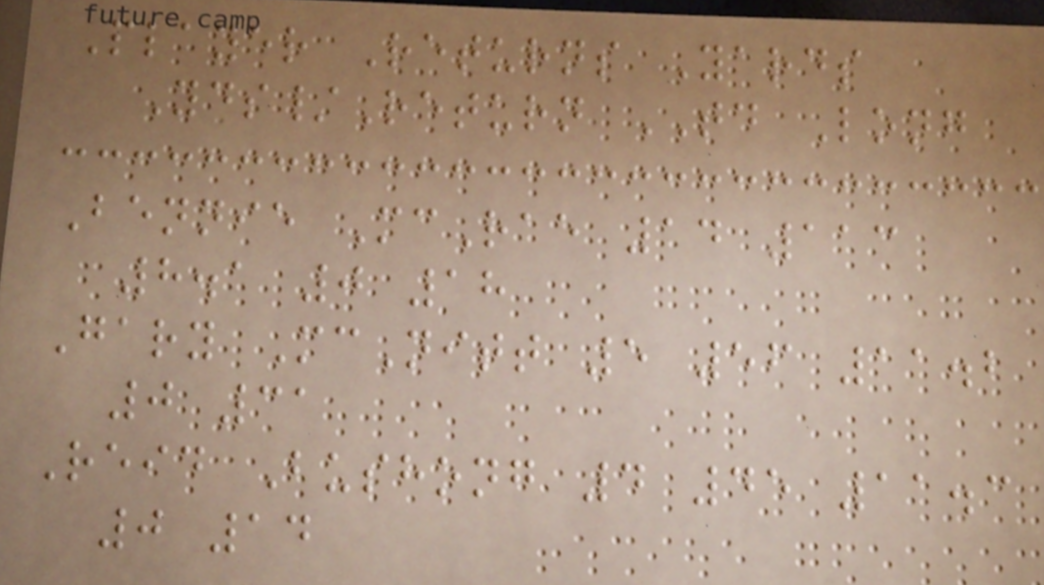Player Returns Yards
Yds/Return TD Long
Bennie McRae 14 113
8.1 0 18
Gary McNitt 5 56 11.2
0 31
Reid Bushong 4 45 11.3
0 14
